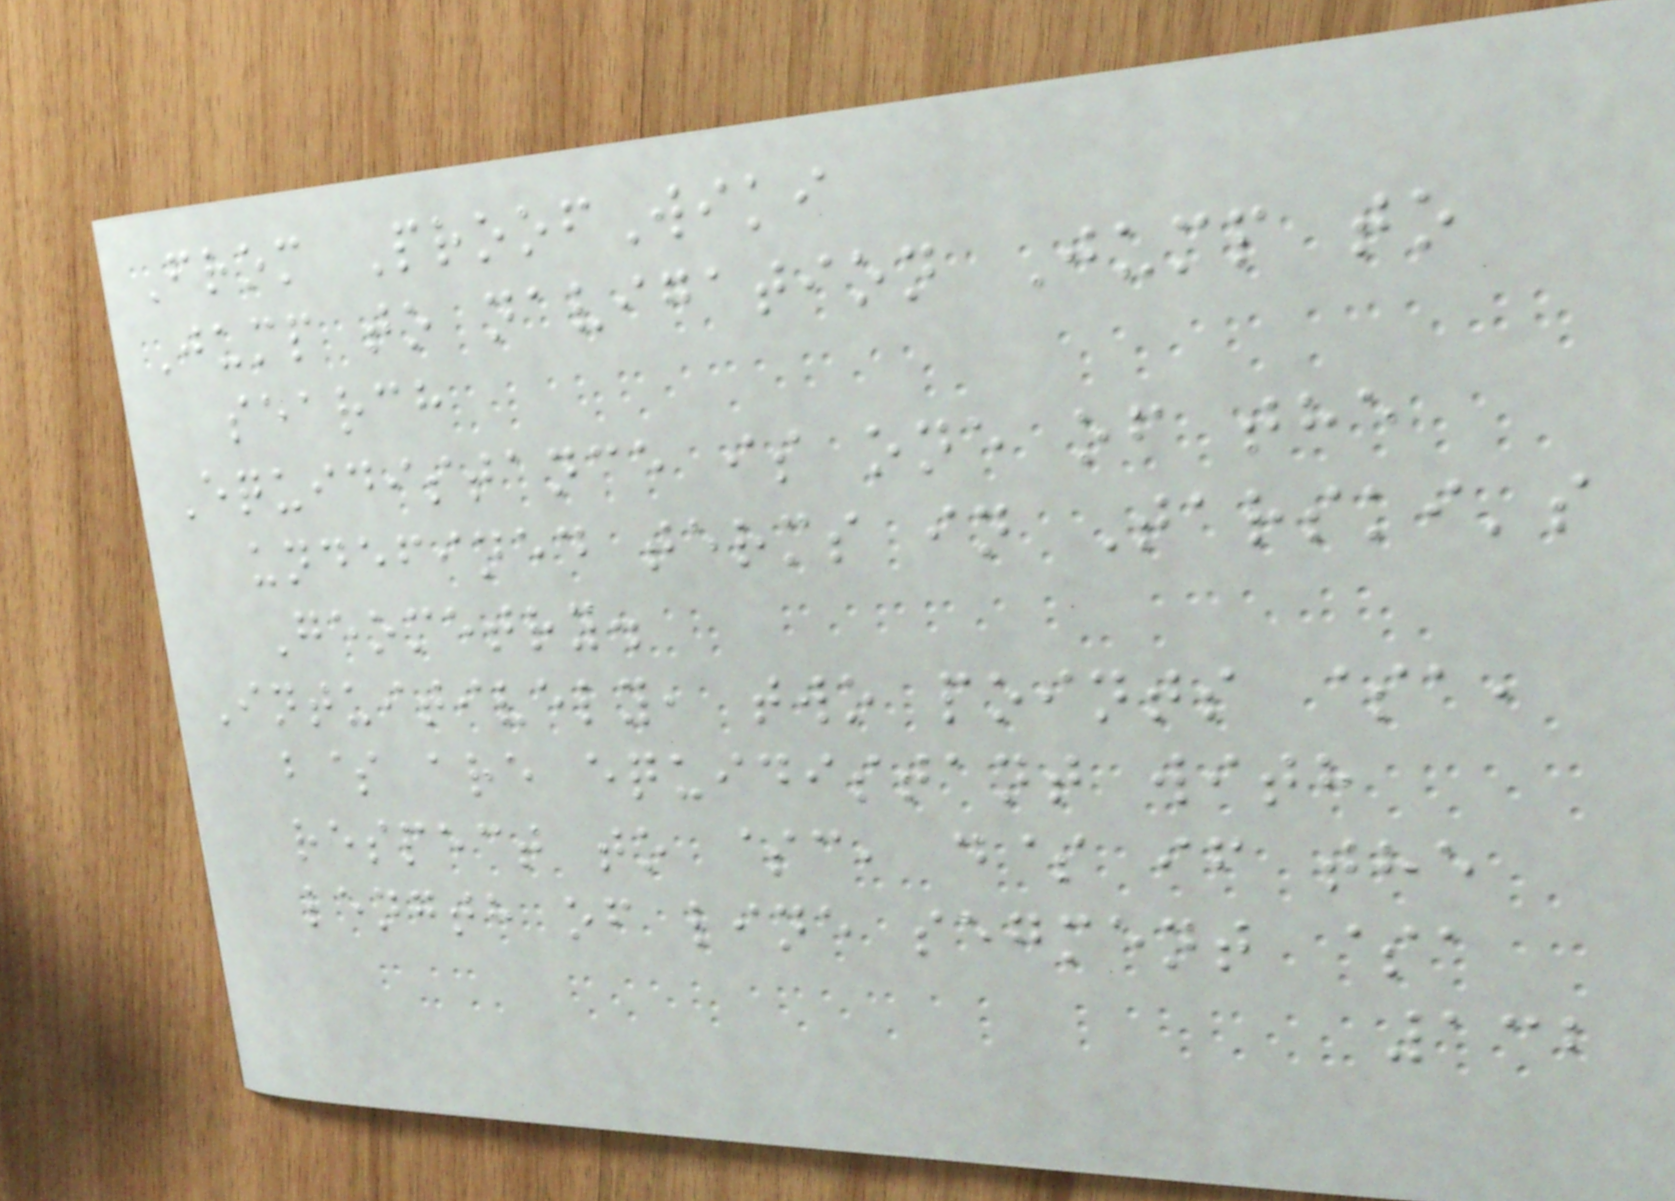From ProofWiki
Jump to navigation Jump to
search
Equidistance is one of the
undefined terms in Tarski's
Geometry.
Intuitively, two points $a,
b$ are equidistant with
respect to $c, d$ if the
length of line segment $a
132
